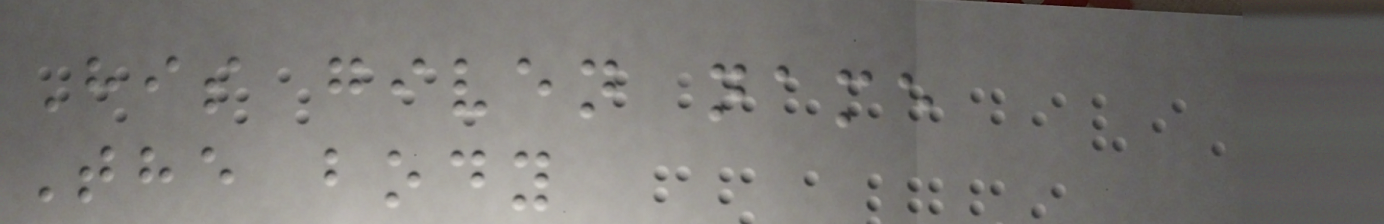His given name
The body
